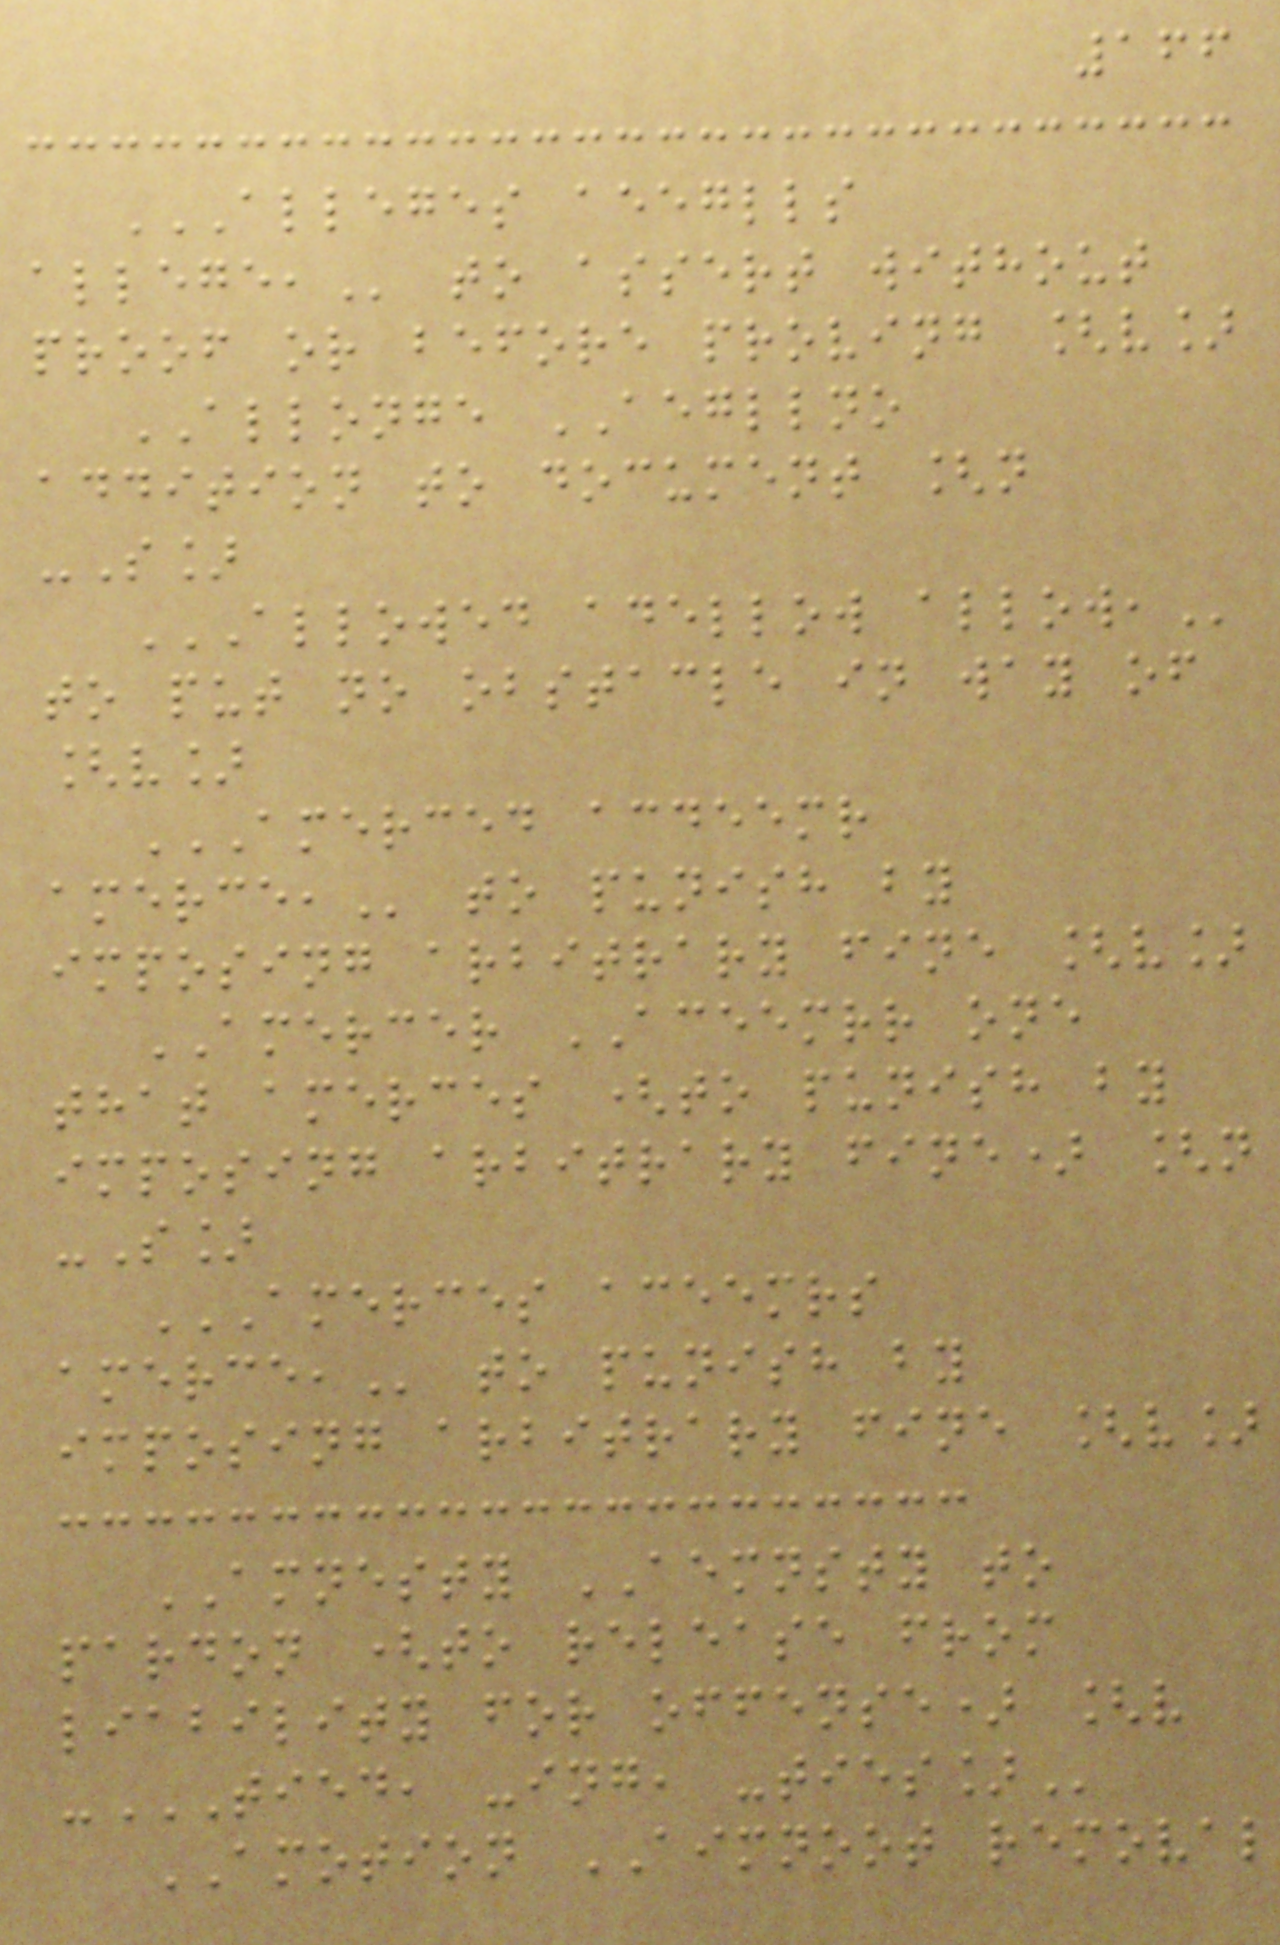166
ALLEGES AEEGLLS
ALLEGE, to assert without
proof or before proving [v]
ALLONGE AEGLLNO
addition to document [n
-S]
ALLOWED ADELLOW ALLOW,
to put no obstacle in way of
[v]
AMERCED ACDEEMR
AMERCE, to punish by
imposing arbitrary fine [v]
AMERCER ACEEMRR one
that amerces (to punish by
imposing arbitrary fine) [n
-S]
AMERCES ACEEMRS
AMERCE, to punish by
imposing arbitrary fine [v]
AMNESTY AEMNSTY to
pardon (to release from
liability for offense) [v
-TIED, -ING, -TIES]
AMOTION AIMNOOT removal
